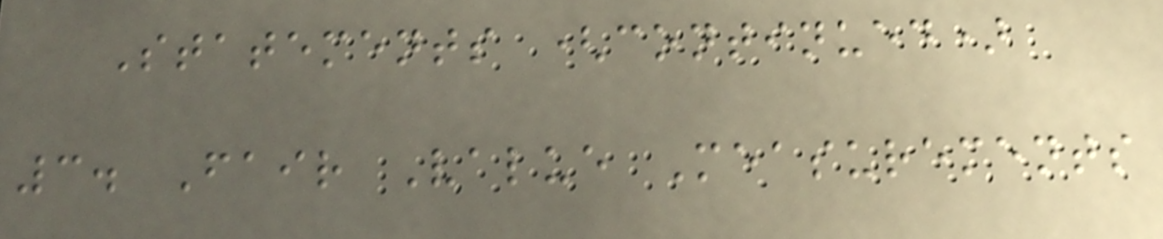Statements (continued)
3. Fair Value Measurements
